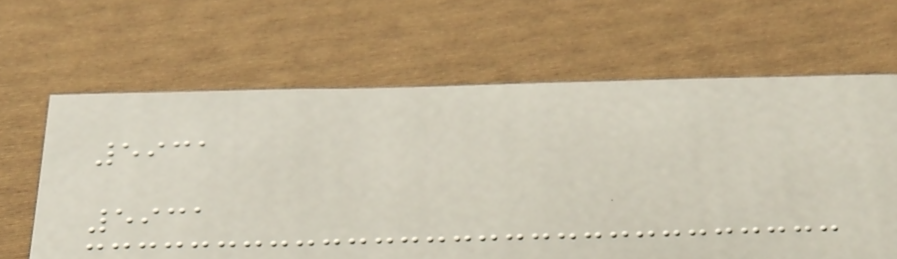5931
5931
